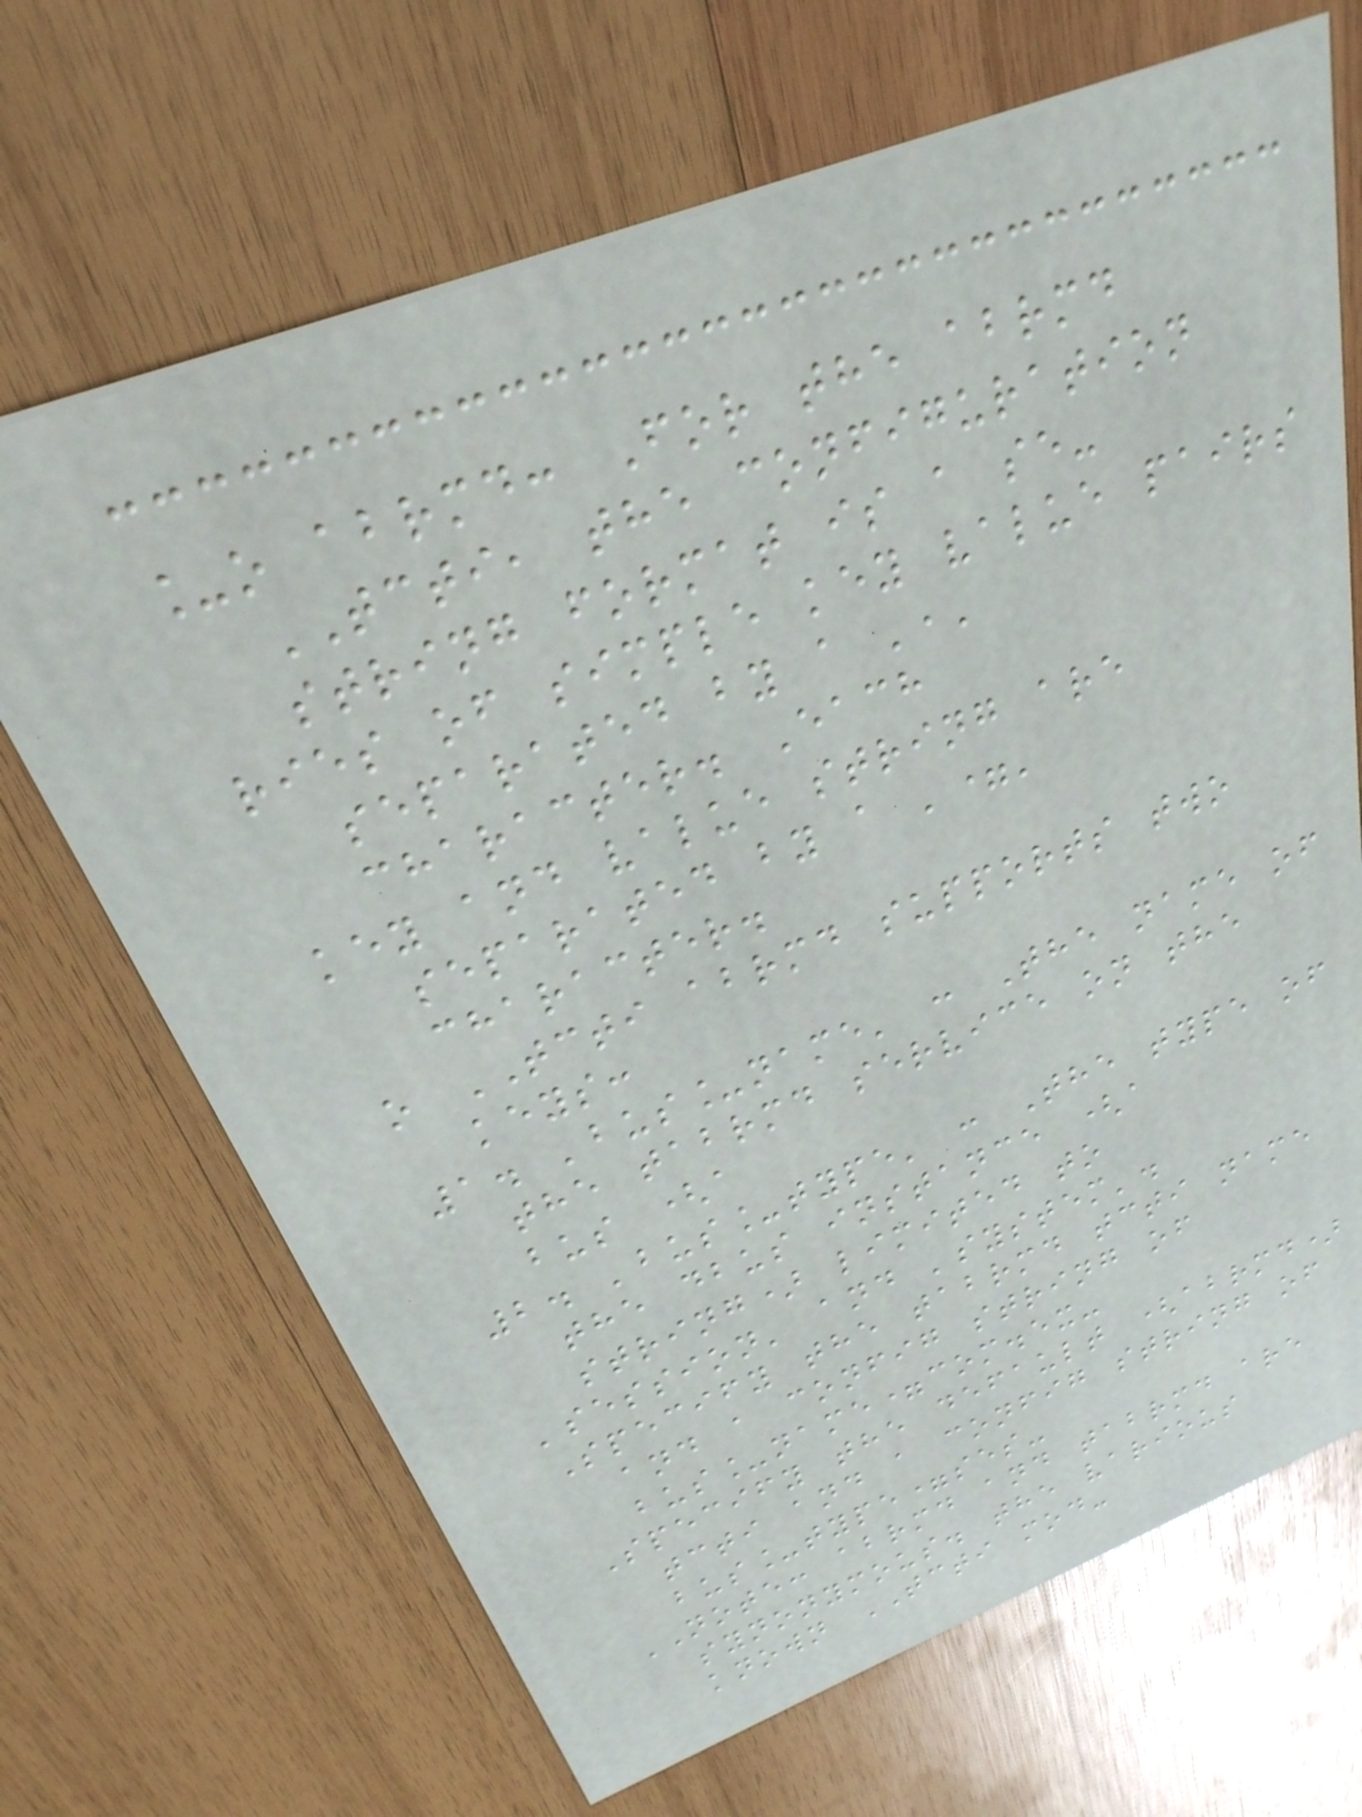_o abrmd: For the abrmd
TCTI, the configuration
string format is a se-
ries of simple key value pairs
separated by a ','
character. Each
key and value string are
separated by a '='
character.
o TCTI abrmd supports two
keys:
1. 'bus_name' : The name of
the tabrmd service on the
bus (a
2. 'bus_type' : The type of
the dbus instance (a
string) limited to
'session' and 'system'.
Specify the tabrmd tcti name
and a config string of
bus_name=com.ex-
Specify the default (abrmd)
tcti and a config string of
bus_type=ses-
NOTE: abrmd and tabrmd are
synonymous. the various
known TCTI mod-
